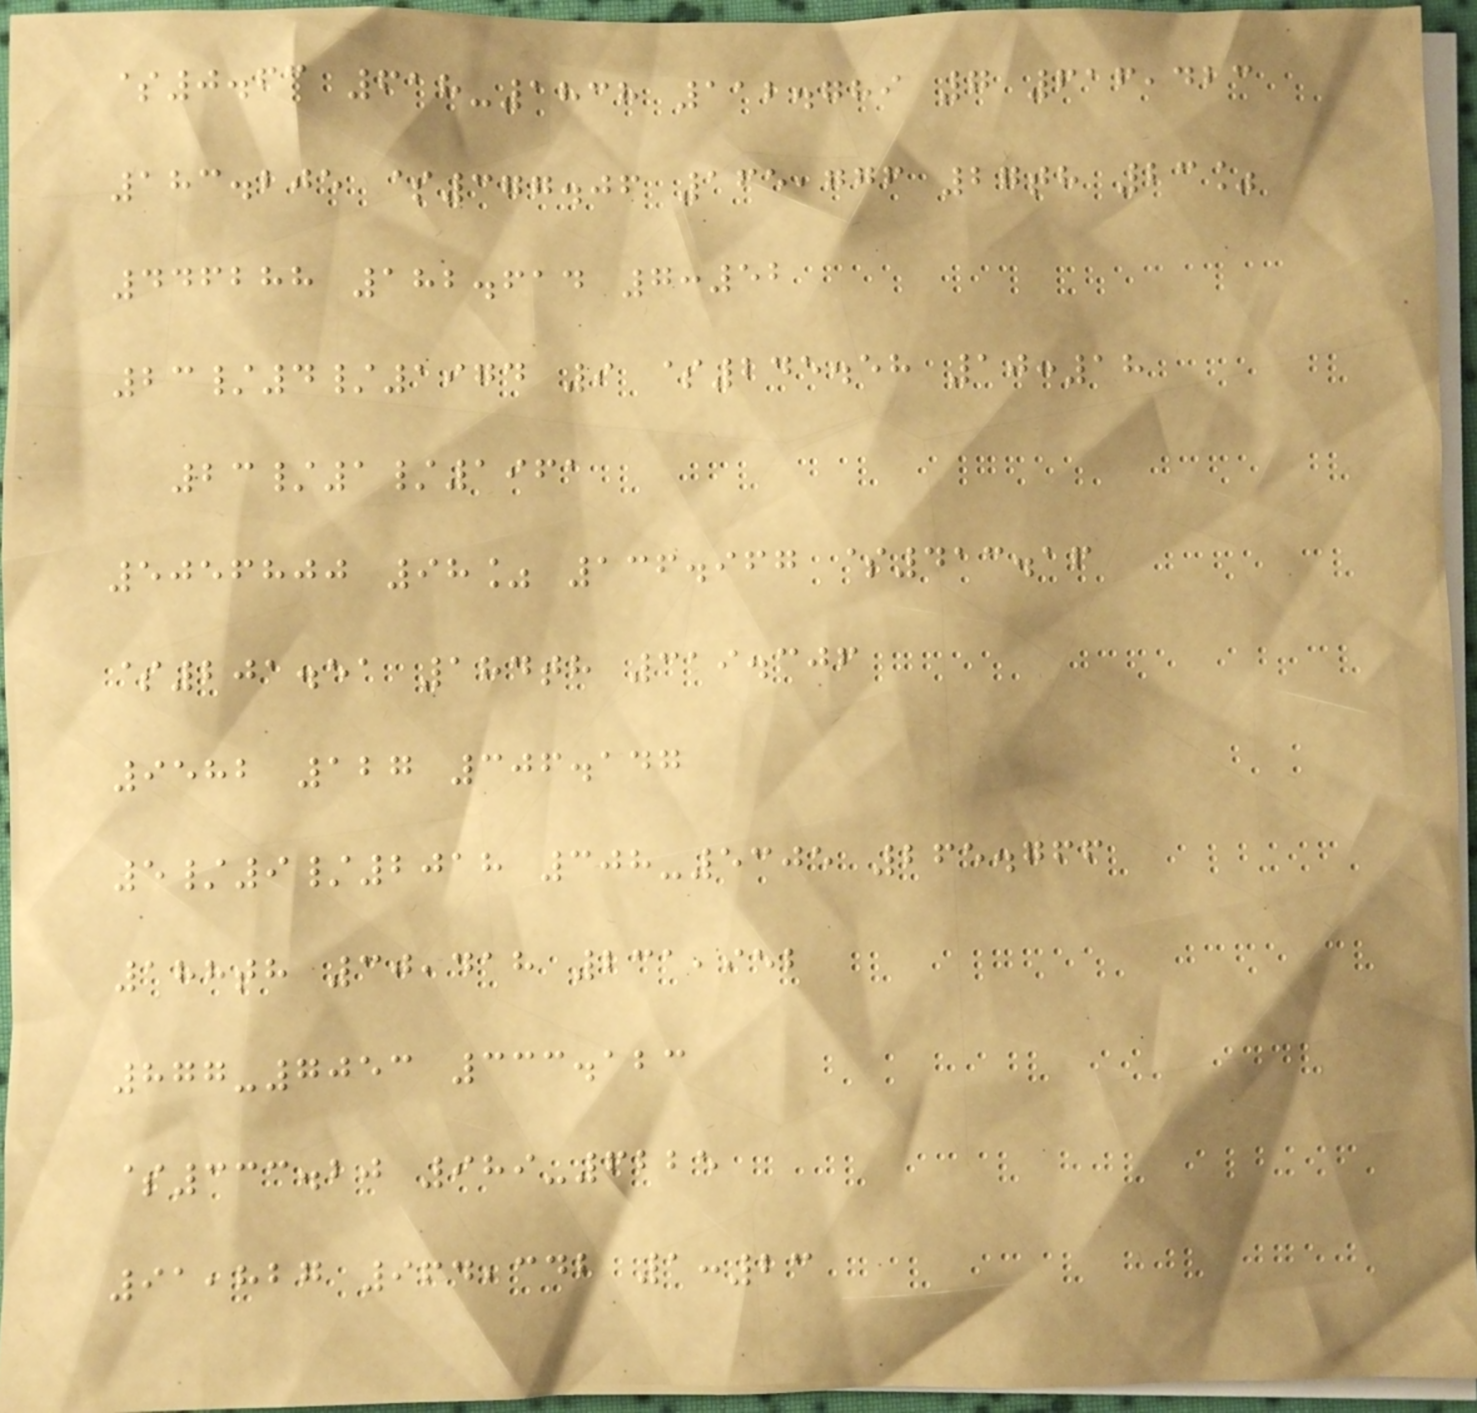$0.63 618-1838 112.789 7 616,423
183.205 $377.06 165,776 27th 23%
446288 182.614 7:52
23/4/1974 9 $245.58 10:18
23/1/1961
5056800 98% 136.967 $413.16
$201.51 184th 319.306
9582 127 306.147
5/9/2018 308-5305 265.766
188th 30,418 231,952
877-7053 333.123
$333.20 989-6225
91,827 964,342 1:23
